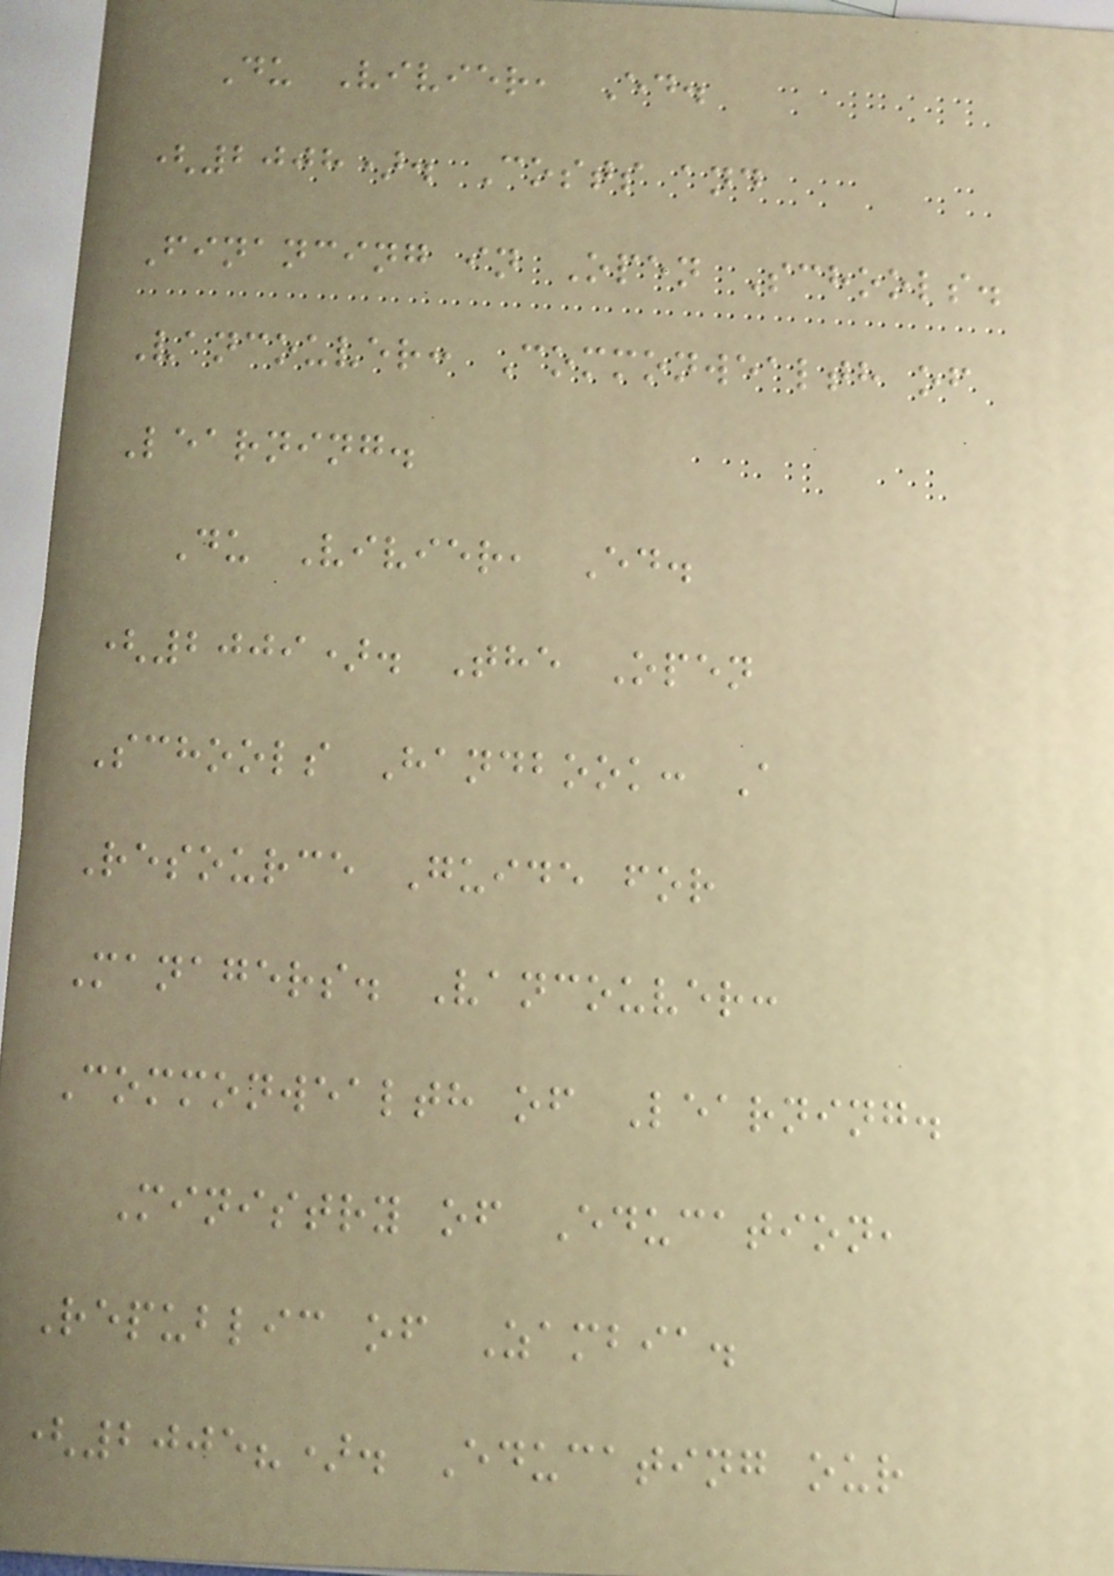Du Vivier, Ed.
(2008). Costs and
Financing in Open Schools.
Vancouver: Commonwealth of
Learning.
Du Vivier, Ed.
(2009). The Open
Schools Handbook: A
Resource Guide for
Managers. Vancouver:
Commonwealth of Learning.
Ministry of Education,
Republic of Zambia.
(2005?). Educating our
